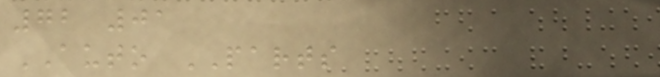72 01
AUTO PARTS
